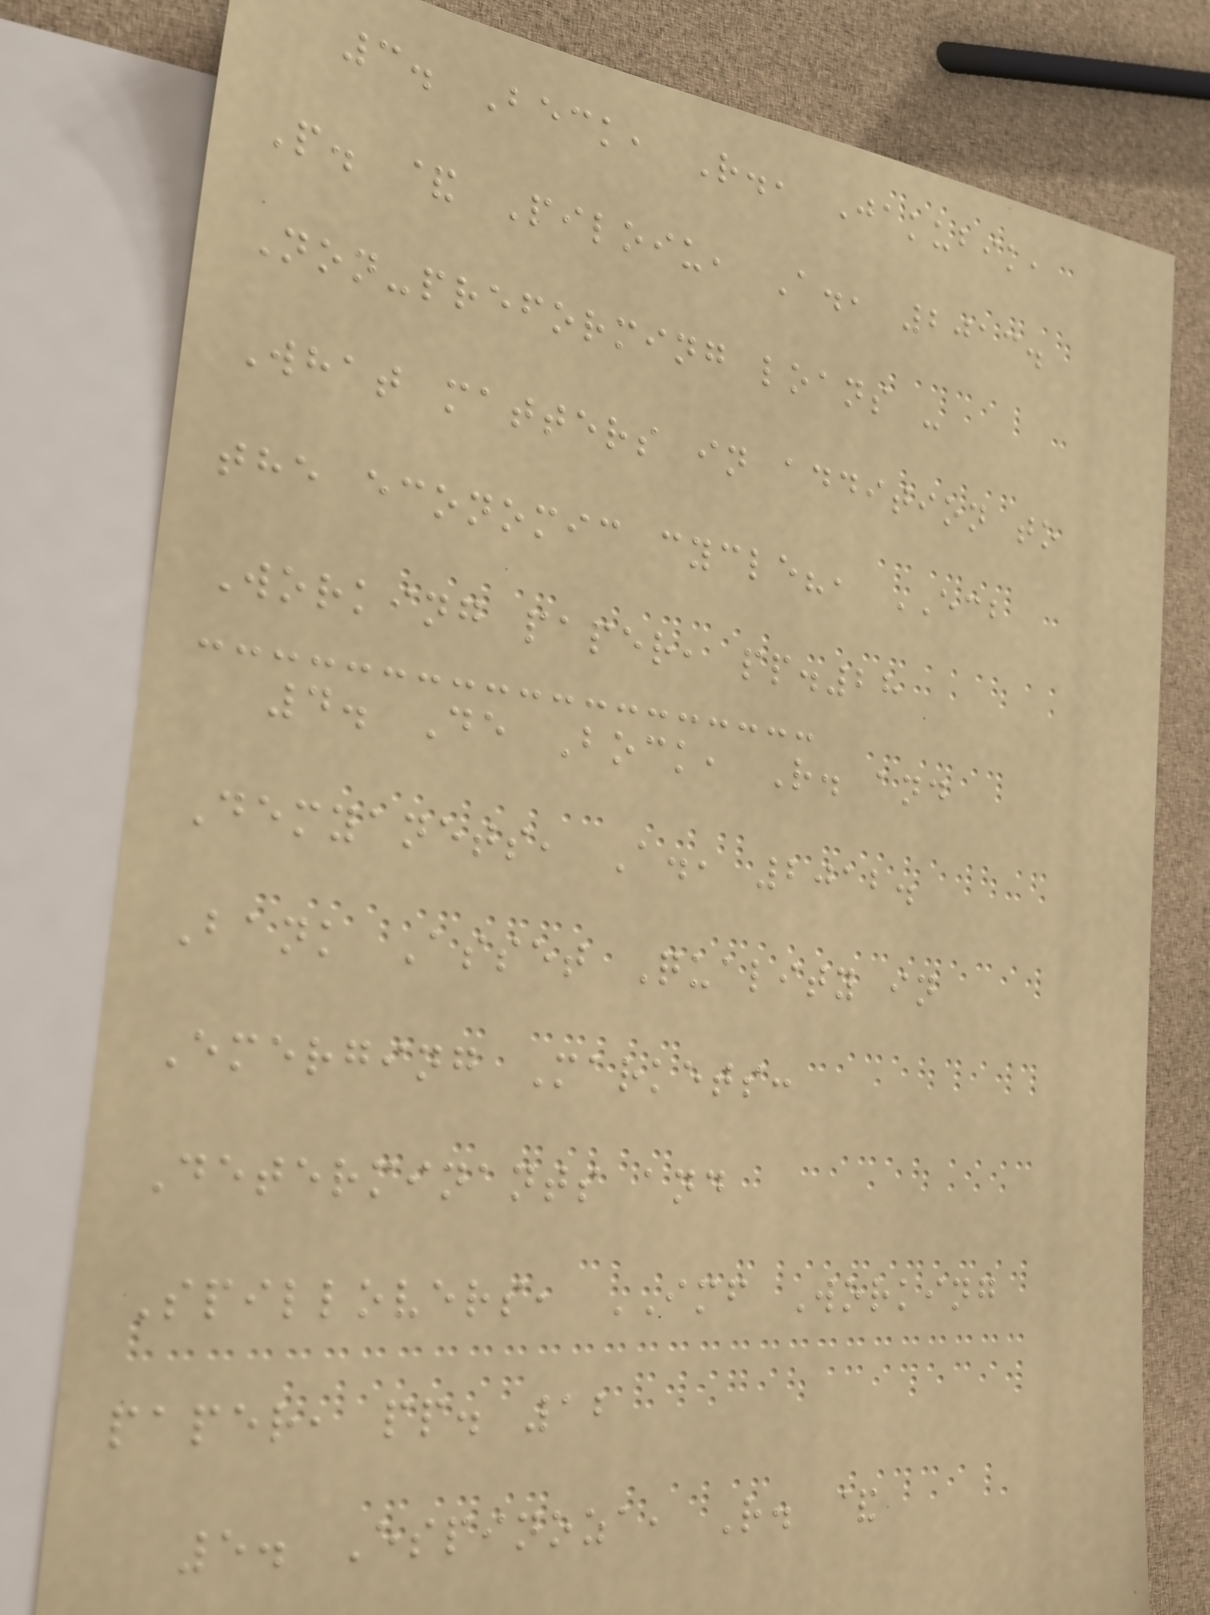3. Beck, R., Jakubik,
P. & Piloiu, A., 2013.
Non-preforming loans -
What matters in addition to
the economic cycle?, ECB
Working paper, pp.28
4. De Bock, R. and
Demyanets, A., 2012.
Bank Asset Quality in
Emerging Markets:
Determinants and
Spillovers, IMF Working
paper, pp. 12
5. Espinoza, R. &
